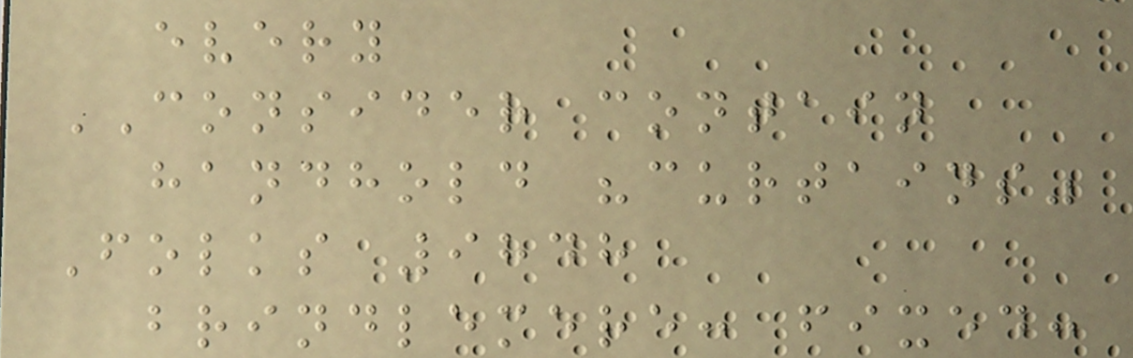every
CONSIDER contain
handhold "curtains"
Folks 9848
brindlemere: fixed:
